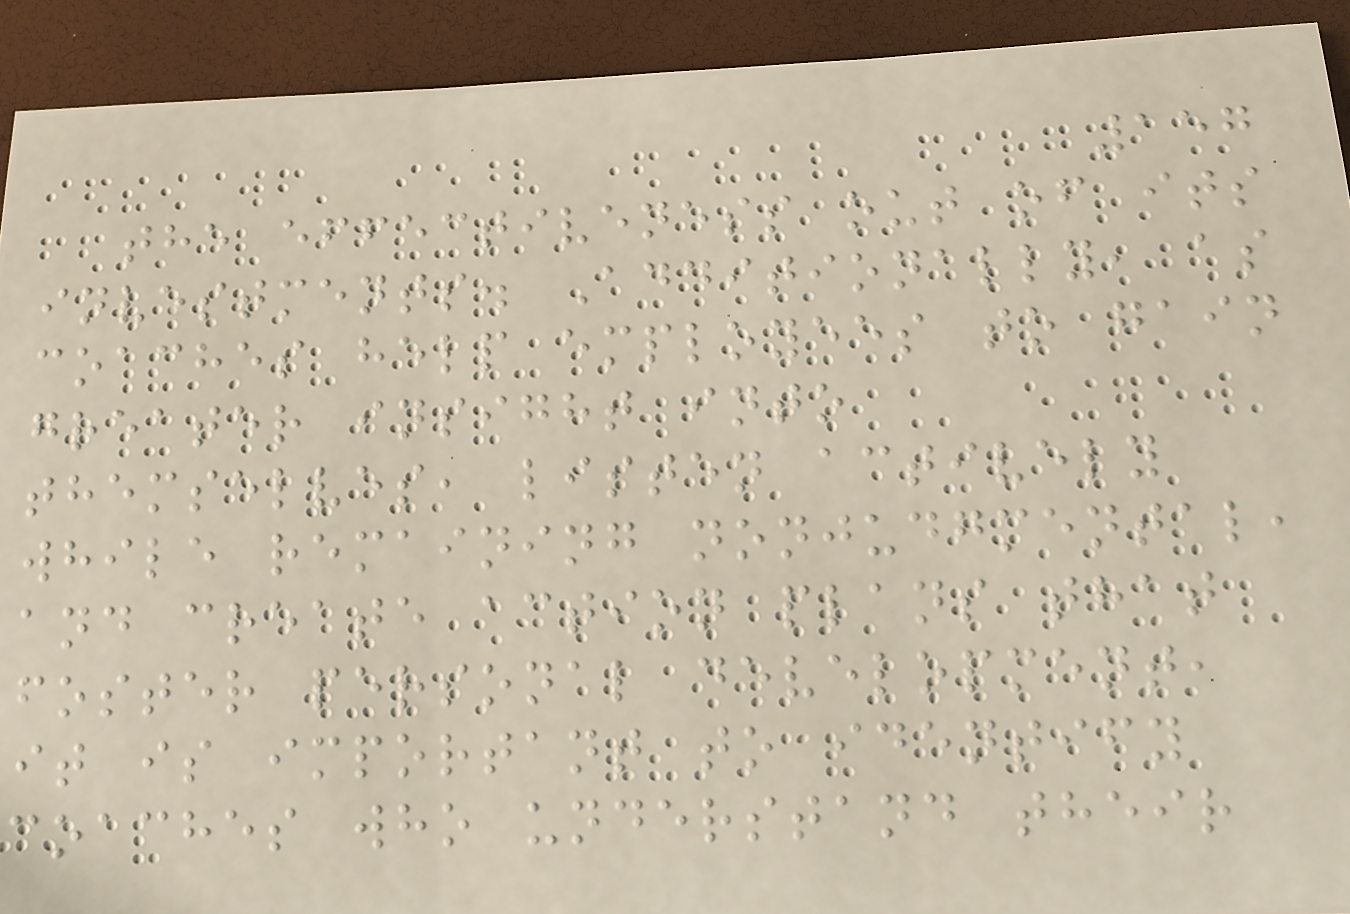157
the effectiveness out of its
investments. Additionally, as
coaches help employees to gain
greater insight into
themselves, listen actively
while remaining nonjudgmental,
and create action plans that
foster personal development,
it is important to identify
coaches who understand their
